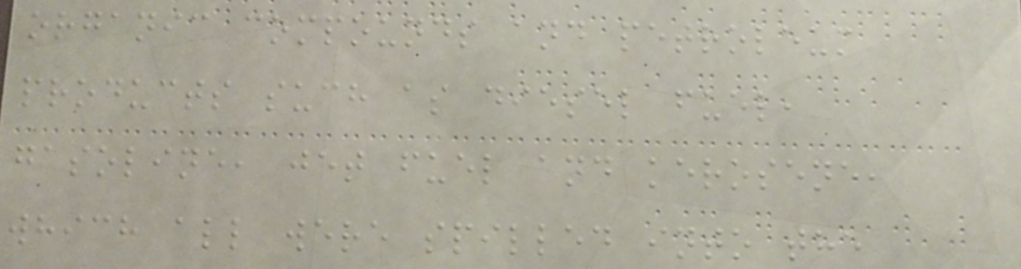organic compounds and petroleum
products such as diesel fuel,
gasoline, jet fuel and kerosene,
which all were spilled into the
